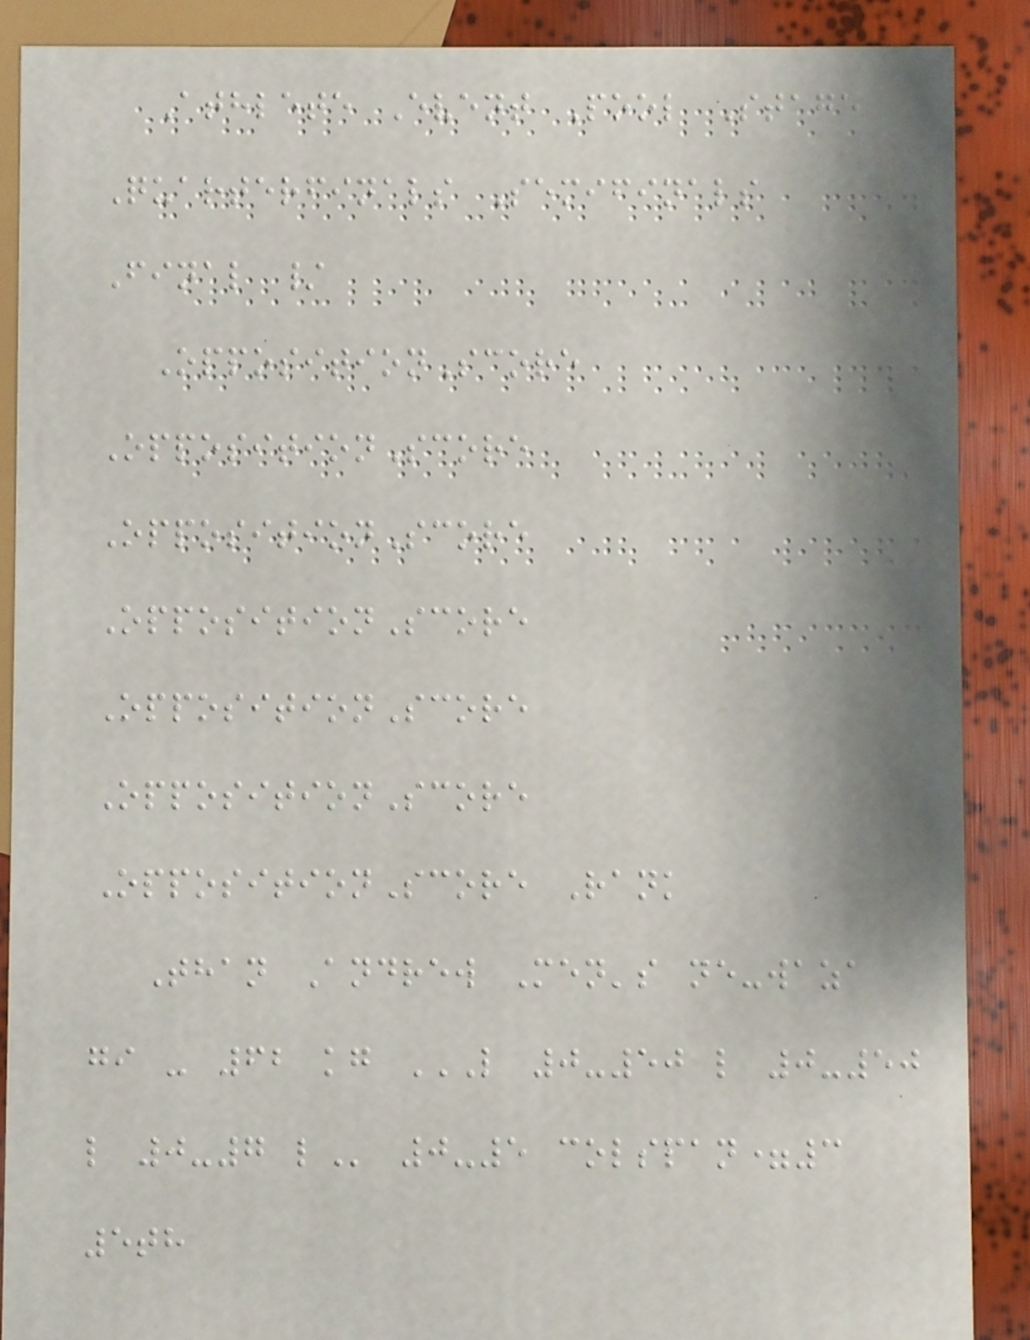Athlete Event Pool Stage
Quarterfinals Semifinals
Final /
OppositionScore
OppositionScore
OppositionScore
OppositionScore
OppositionScore
OppositionScore
OppositionScore Rank
Than Andrew Men's ne-waza
gi - 62 kg L 0-50 L 0-50
L 0-7 L 0-5 colspan=3
5th
